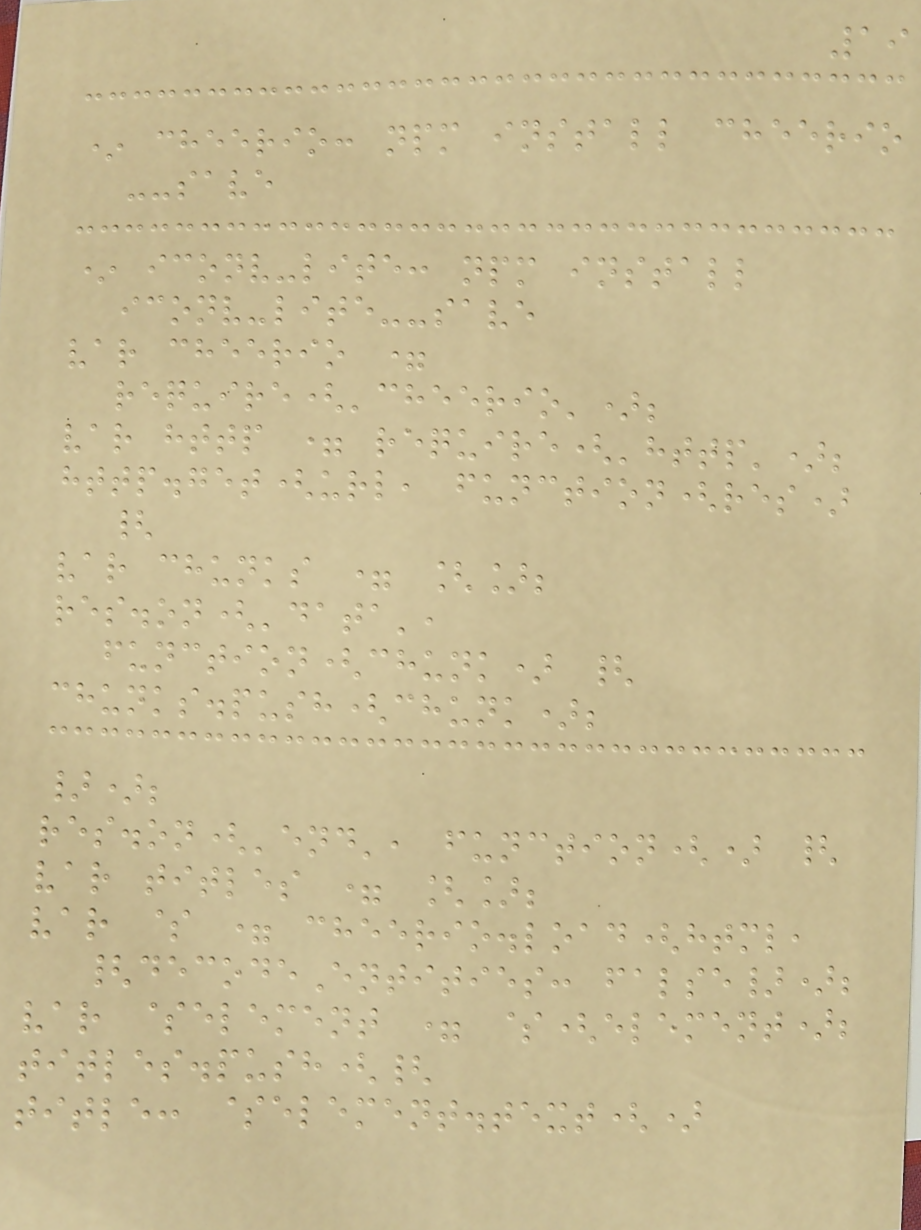19
* cheerio: npm install cheerio
--save
* iconv-lite: npm install
iconv-lite--save
var cheerio =
require('cheerio');
var http = require('http');
http.get(url, function(res)
{
var chunks = [];
res.on('data',
function(chunk) {
chunks.push(chunk);
});
res.on('end', function() {
var titles = [];
var $ = cheerio.load(html,
{decodeEntities: false});
var $element = $(element);
titles.push({
title: $element.text()
